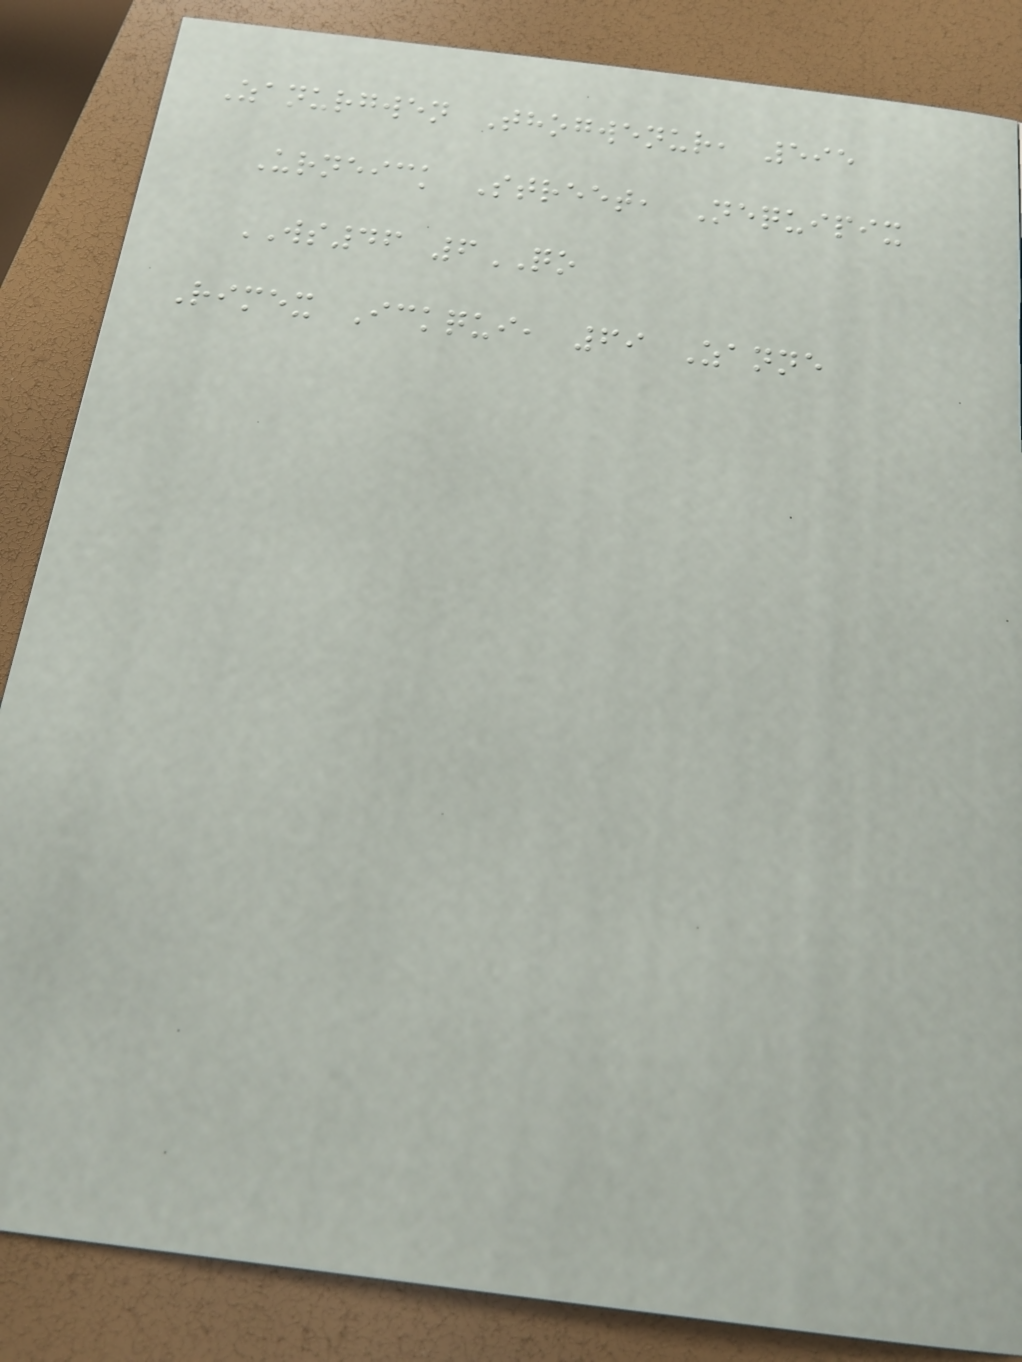Zanurgwen Thogwenur, 595
Urneick Street, Nequipix
WS46 6QO
Rimex Ickqui, 69 Zanne
